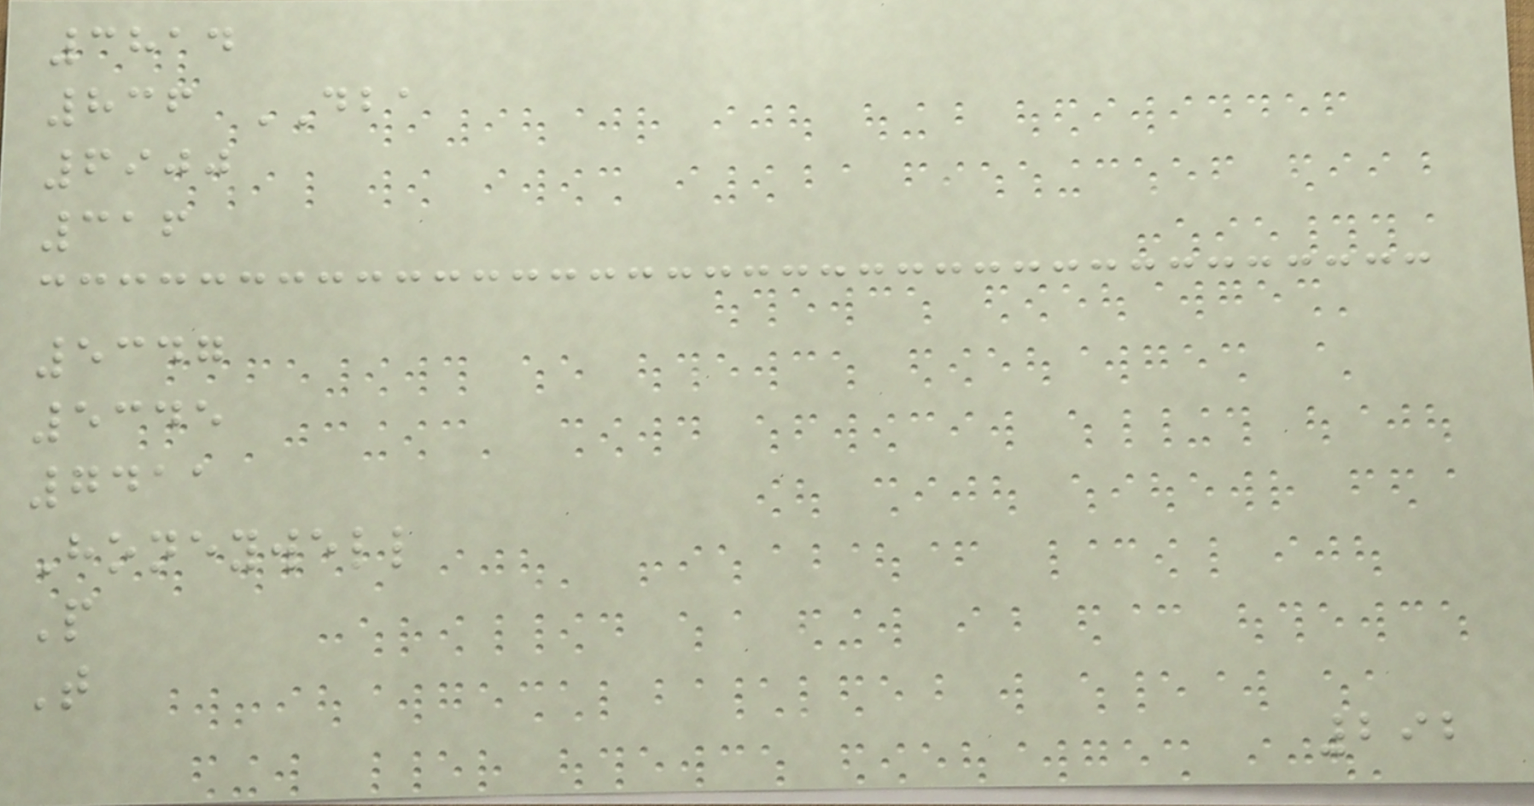3814
836 DBA
6900
316
5347
5345
7411
Honeywell
P
T
292
